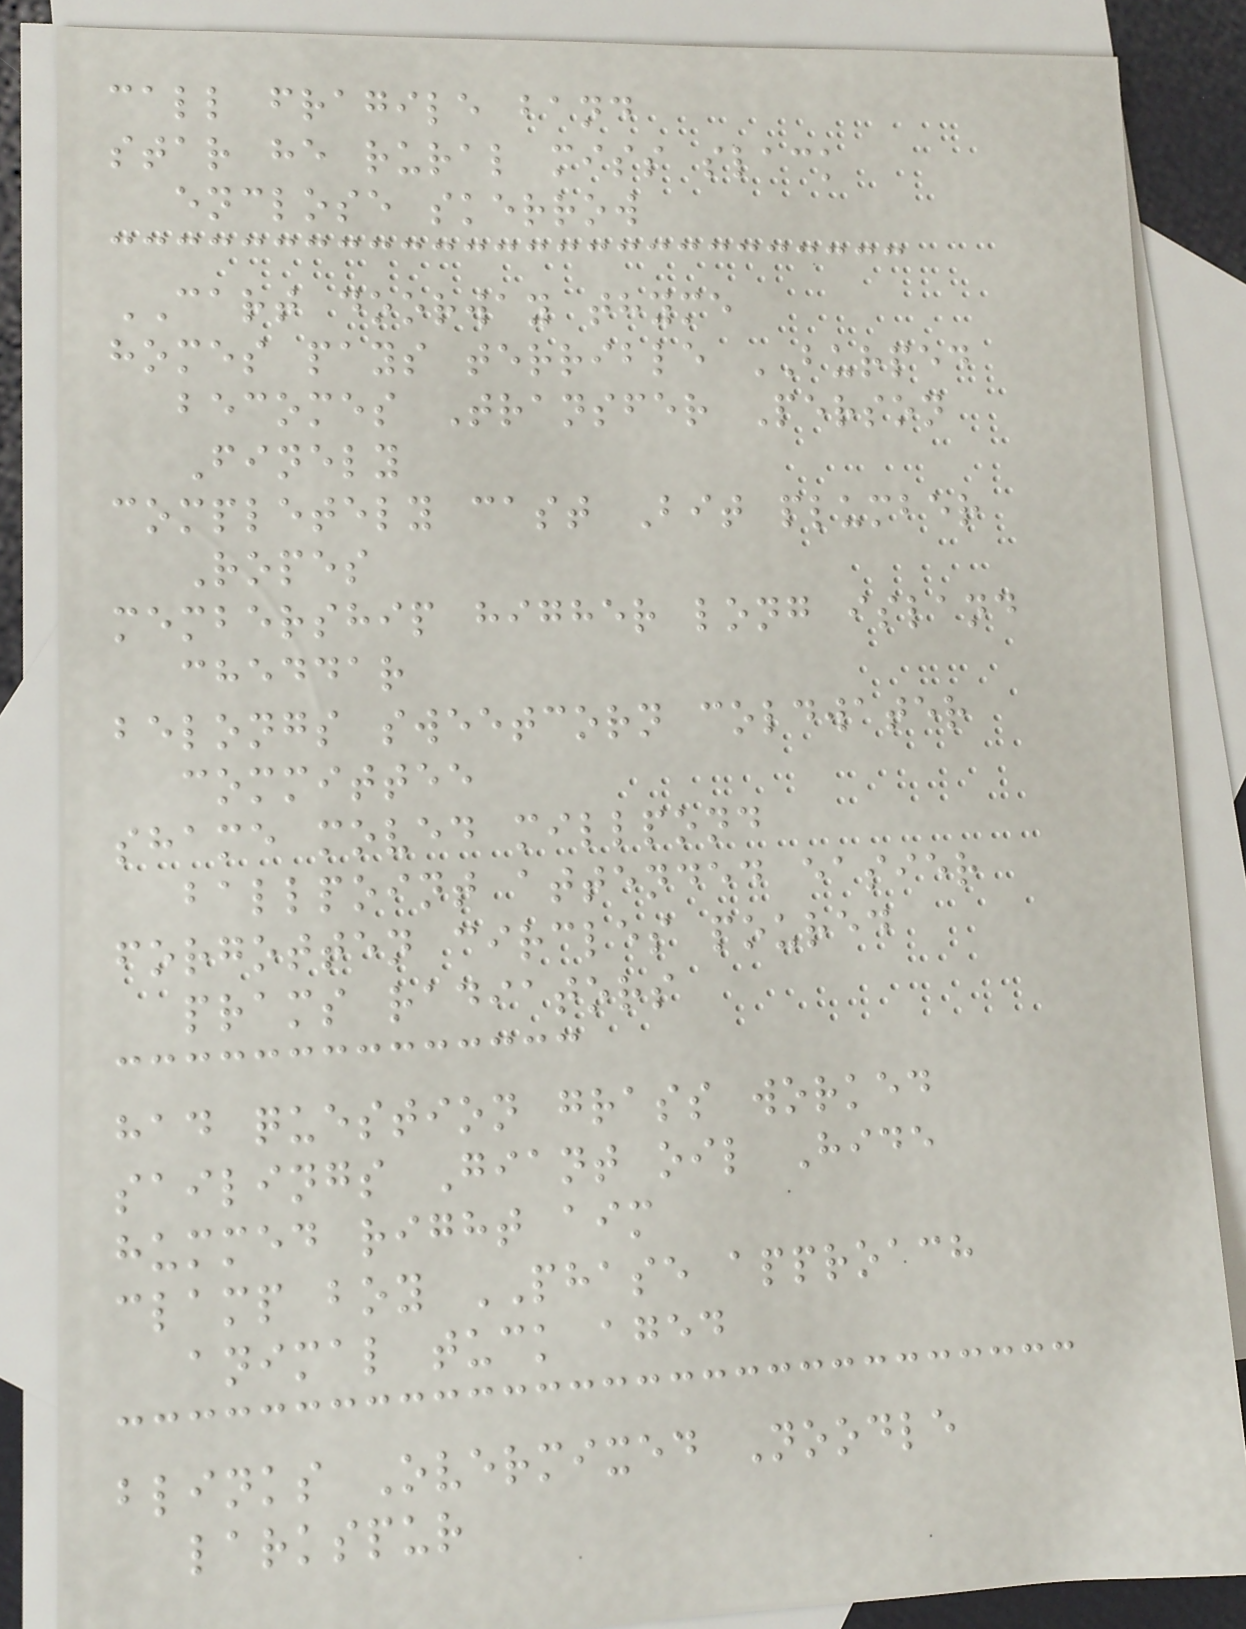call fragile band
star he rural miss slack
enclose skerrow
CART doorway thyme
homes pays terrible BURPED
becomes Transfer Person
Finely
completely cast Bit plumber
Ropes
membership higher long island
cheddar
belongs sweetcorn coldwater
committee
shame moved millpond
ballpoint attended easier
forgotten circles poured
prams radiators
had question grass worked
sailings Giant oil Hide
hummed right aim
clamp boy PHASE approach
animal tuck aged
blinks Overmixed Noodle
larkspur
